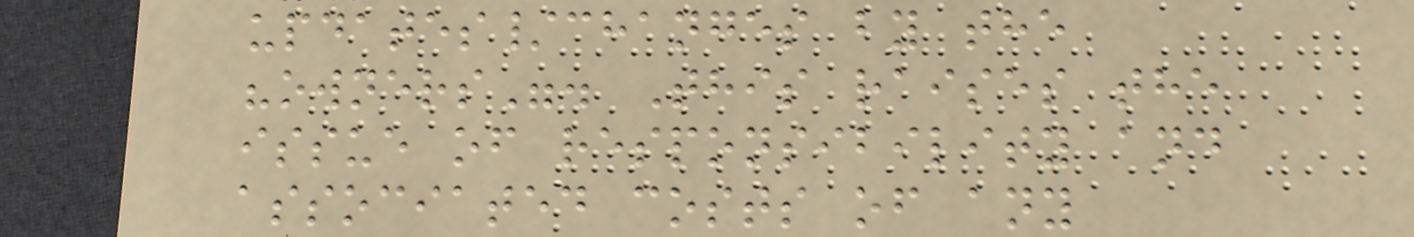updates/changes by the
"owners". This raises the
issue of responsibility and
associated costs of any
